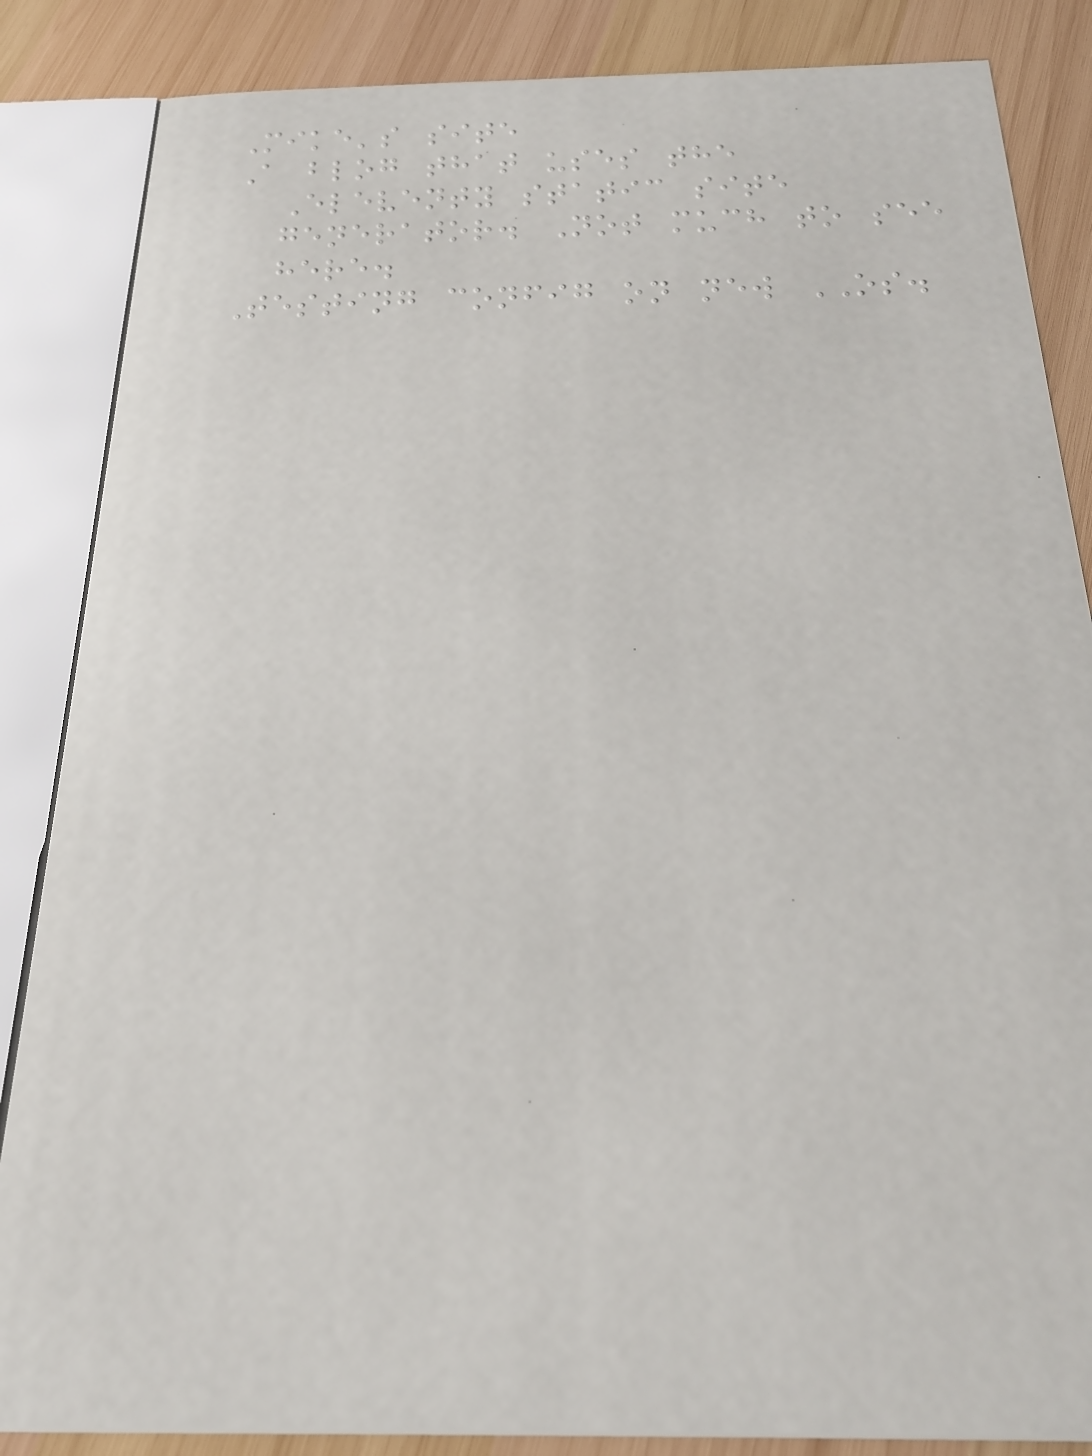Mike's site
A blog that uses the
Eleventy static site
generator. Not much to see
here.
Testing config on new OS.
